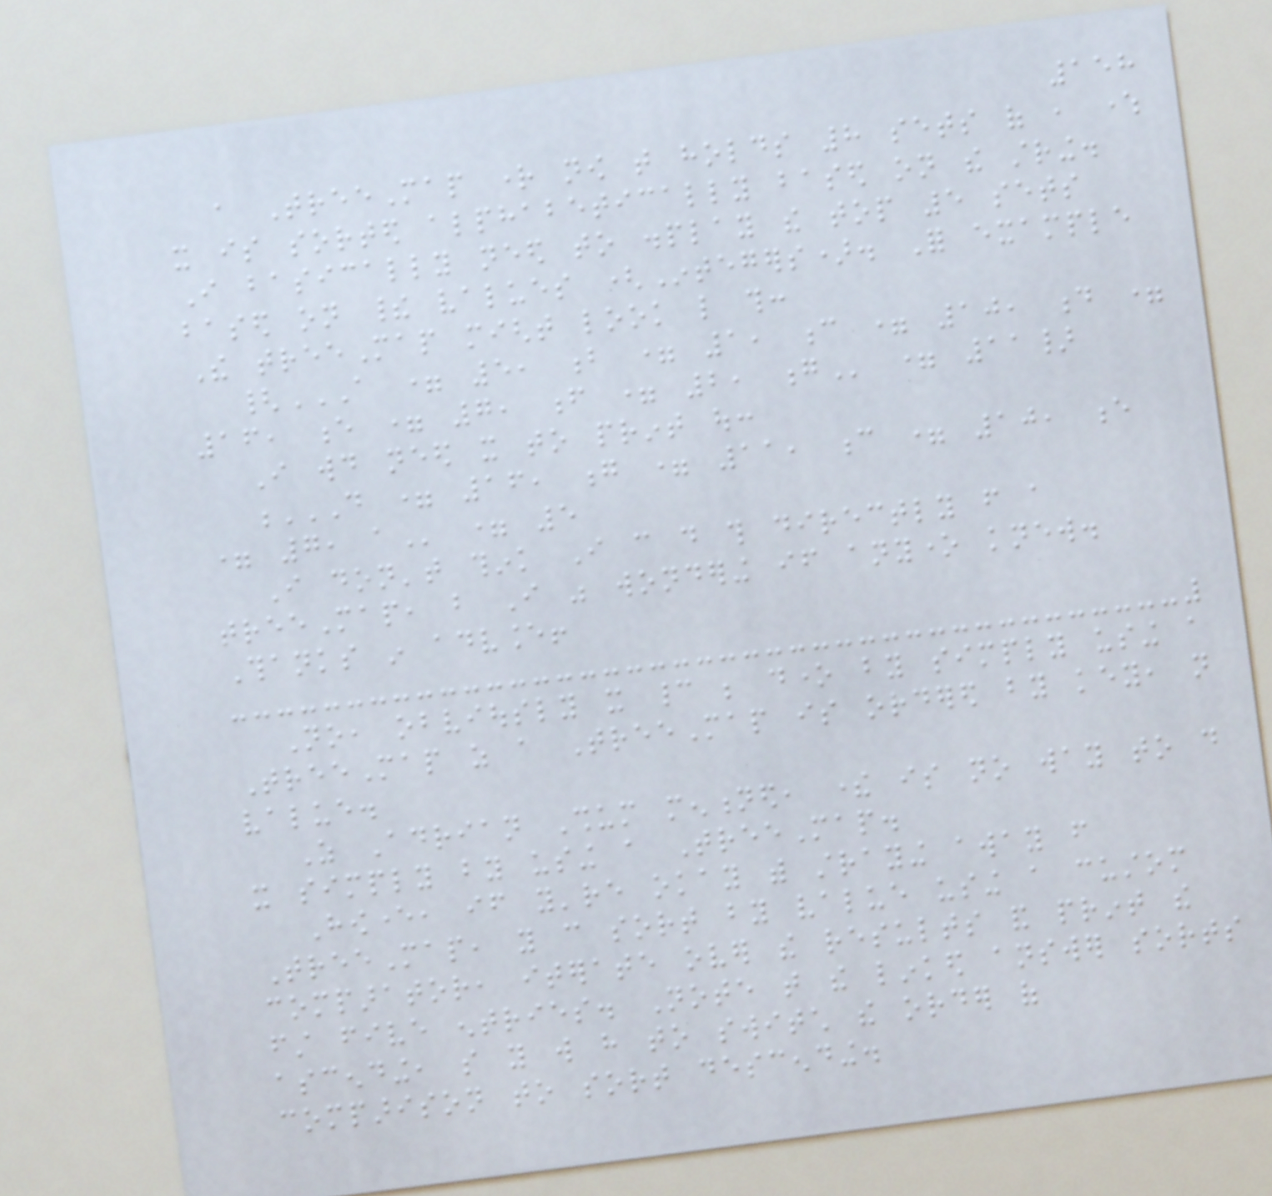158
a TreeMap right now that holds 8 sets of , where
it is sorted alphabetically based on the string.
I basically need to display the top 5 sets
based on their values (Integers). For example
The treeMap might look like this:
{A = 5, B = 1, C = 10, D =
16, E = 7, F = 2, G = 11}
I would need it to print out:
D = 16, G = 11, C = 10, E
= 7, A = 5
I don't think I can do this directly from a
treeMap, but I was wondering if anyone knew.
Thanks in advance!
No, obviously it cannot be done by simply using a
TreeMap as a TreeMap is ordered by key, not
value.
As Adrian Shum mentioned, there is no way to do
it simply by using a TreeMap.
However, if you're okay with straying away from
TreeMap, you can sort by value using a custom
comparator, iterate over the results and print the
first five entries. Note that the linked answer sorts
ascending, so you will have to switch the order of
comparison to sort descending.
